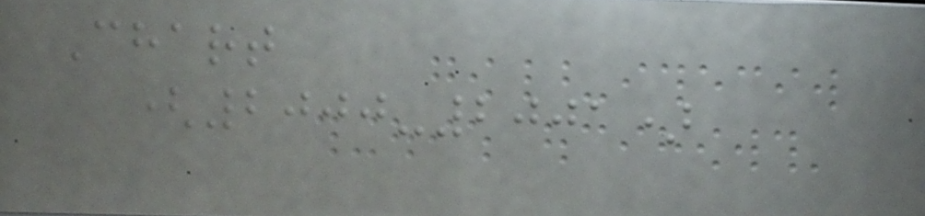Chart
(2000-2001)
